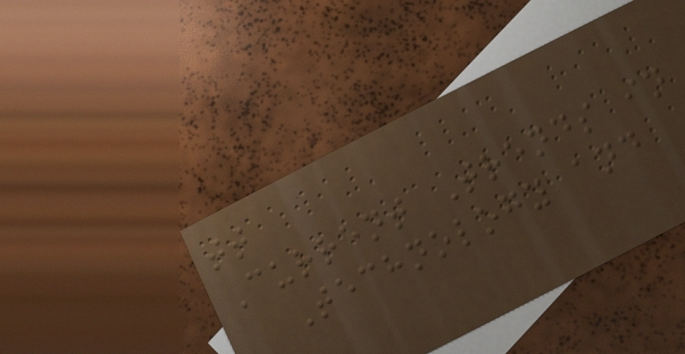tt
Current Trends in
Technology and
